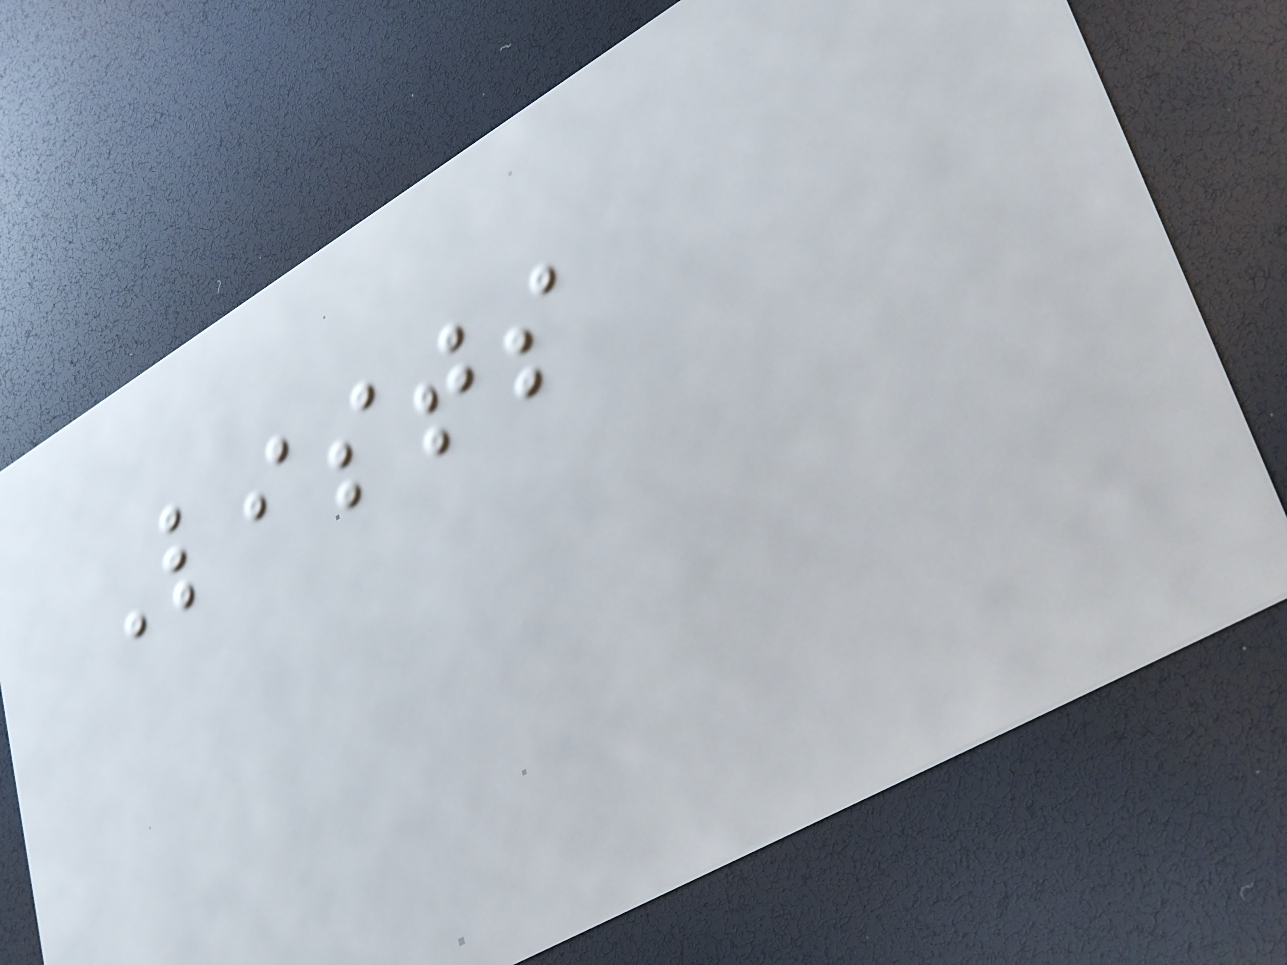Lists
